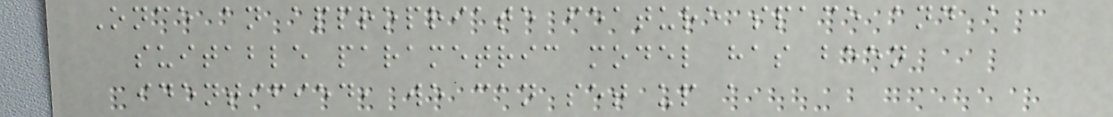Once an appropriate feature space and a
suitable parametric model has been
identified, we can set up a
